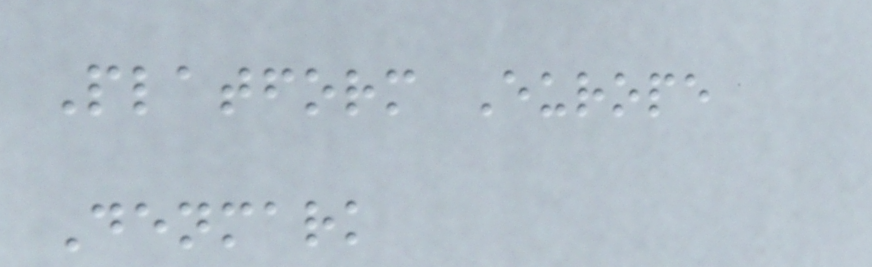Platform Europe
Denmark
